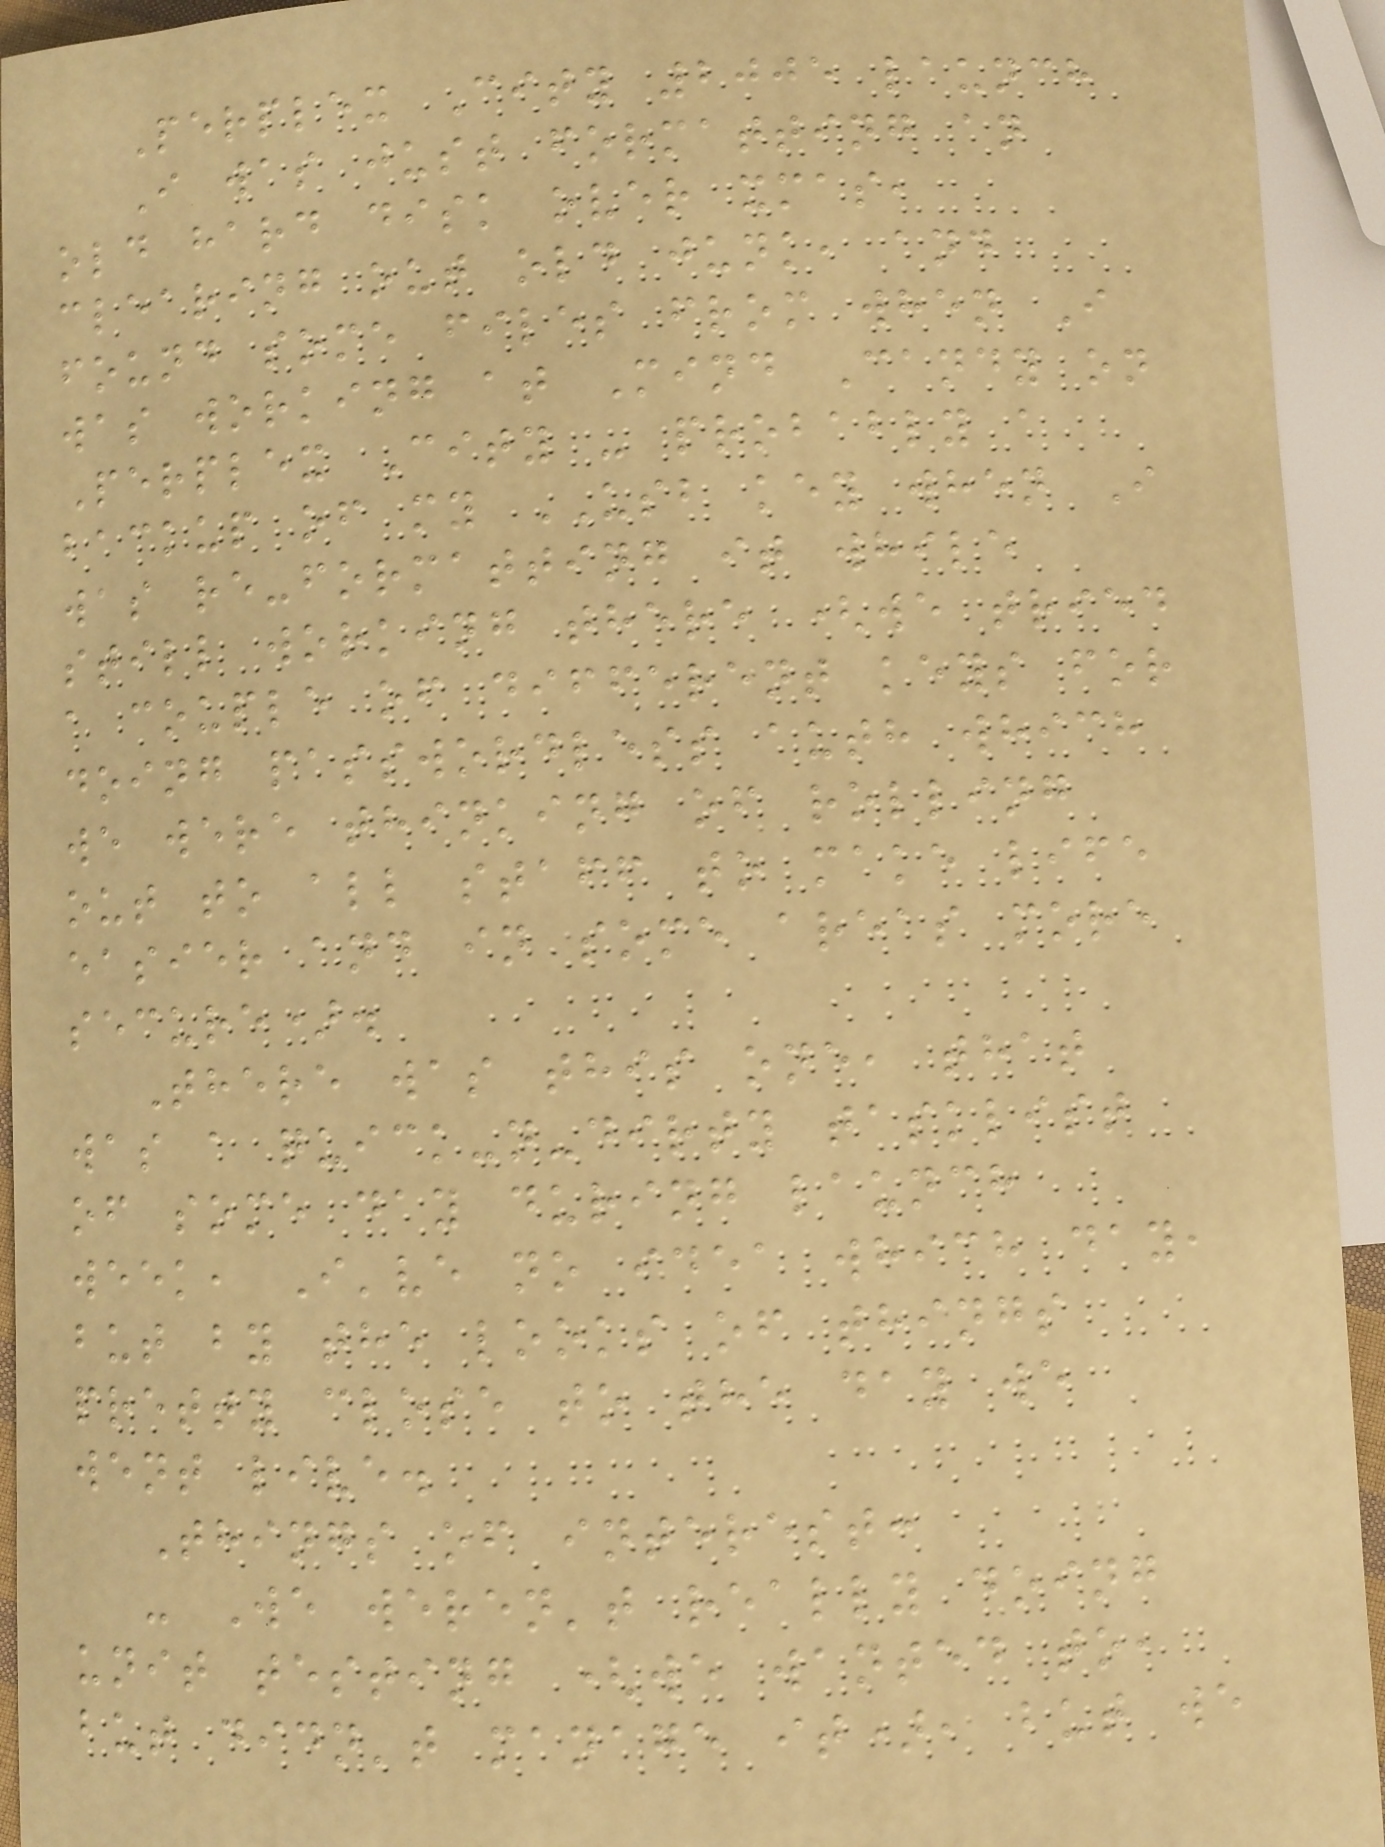Perplex City 2005 launch
I was just formatting an
old hard disk over xmas,
clearing out old junk, and
found some files from when I
was working at Mind Candy on
Perplex City - probably a
backup of my USB key when I
was re-formatting it while
still working there (we tried
a couple of different keys for
doing passwordless auth which
we were thinking of rolling
out to all staff to make life
easier and in some areas more
secure).
There was this one, that
was a quick-n-dirty tasklist
of some day during launch
week, I've no idea which day,
but by the looks of things
pretty close to the day we
went live.
Things of interest:
- We weren't really doing
unit testing (we wanted to,
but didn't manage it), but we
